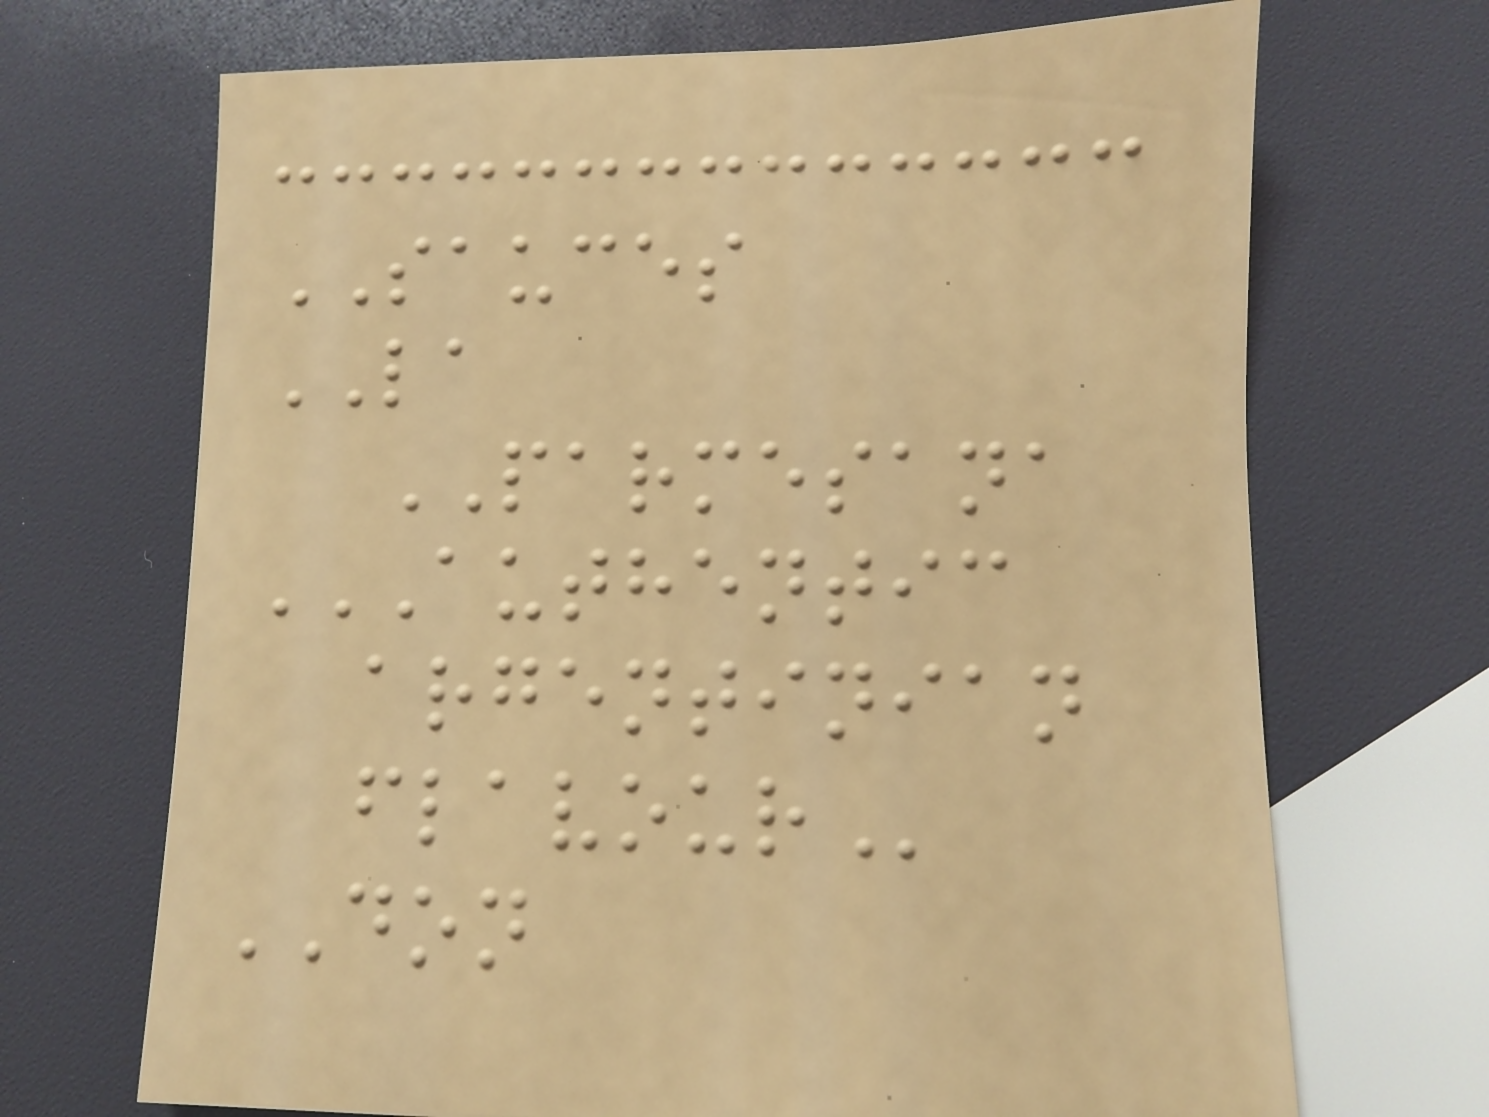SAUCES
LA
PARMESANA
AUTHENTIC
ARGENTINIAN
FLAVOUR
DON
